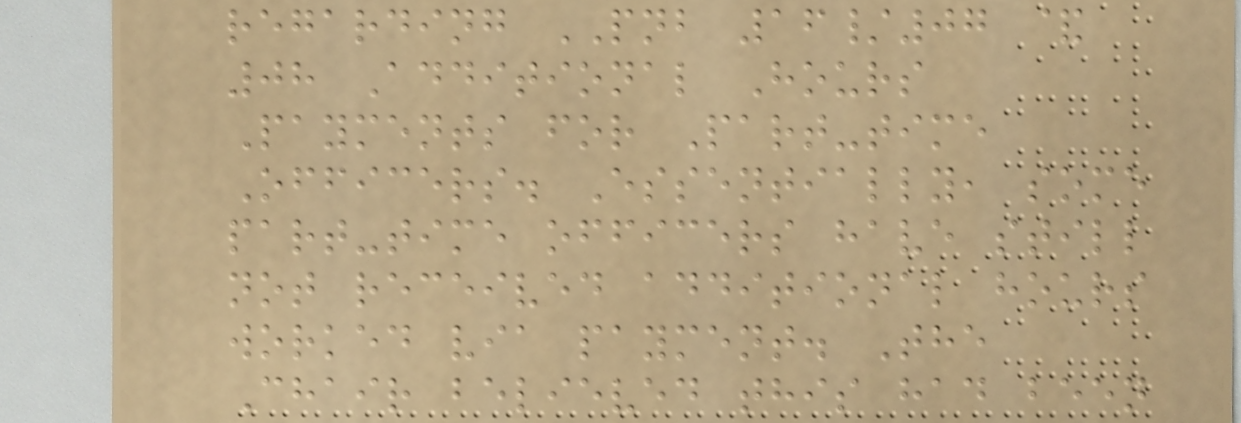regarding PNB 16/07 &
08 Additional Hours
Payments for Part-time
Officers. Essentially, some
part-time officers have still
not received additional hours
worked via payment. The
Chair believed this had been
